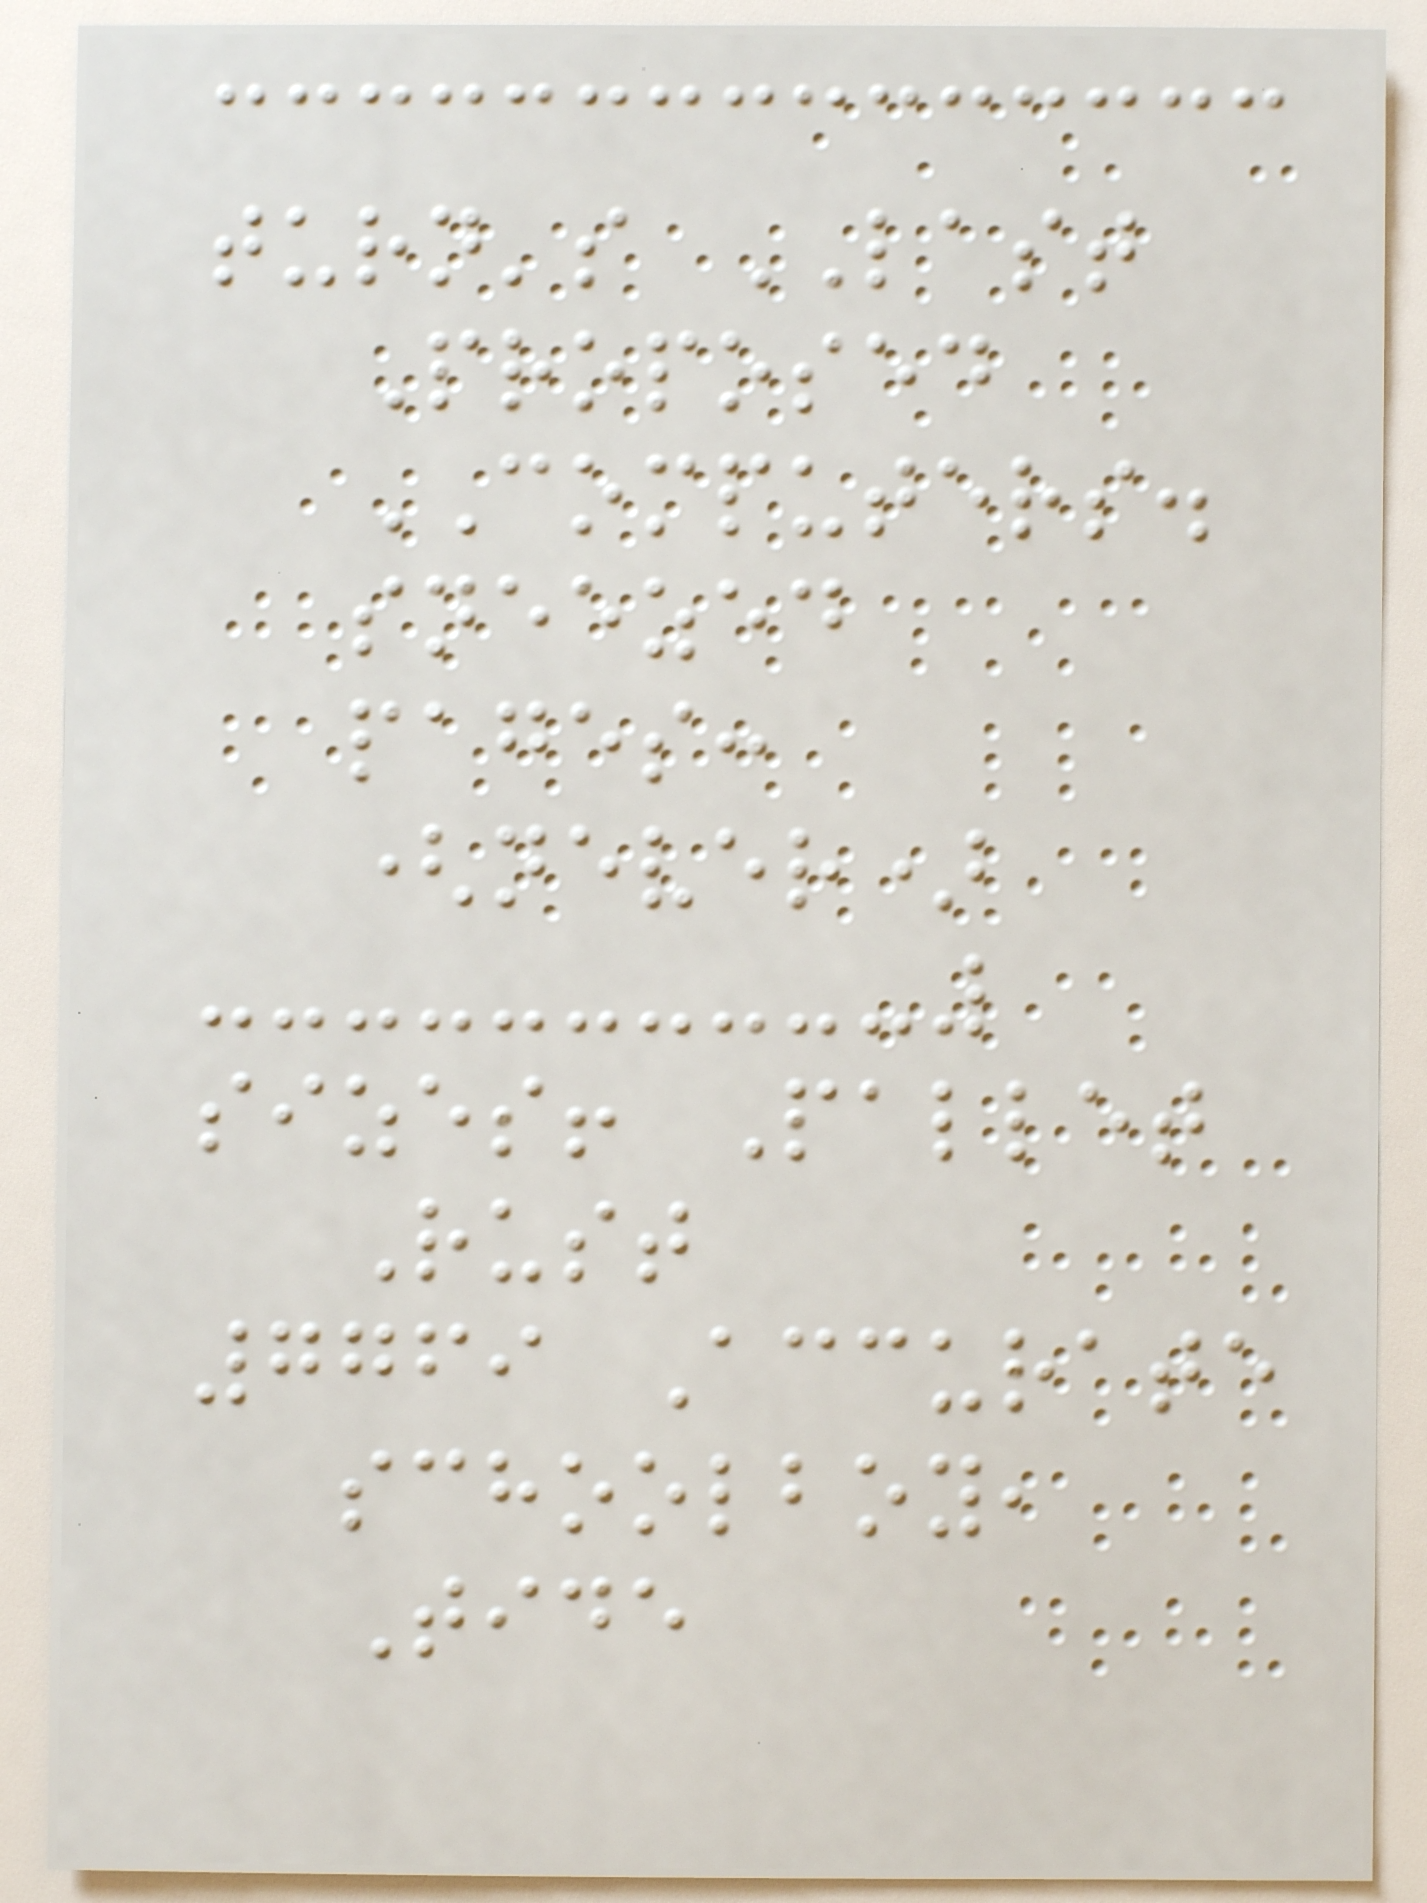turn's LAST
Proposed
COMPUTERS.
sneezed
pages:
(never)
sizes! Pallet
Rust
7769 Accurate
schoolboy,
Tide
